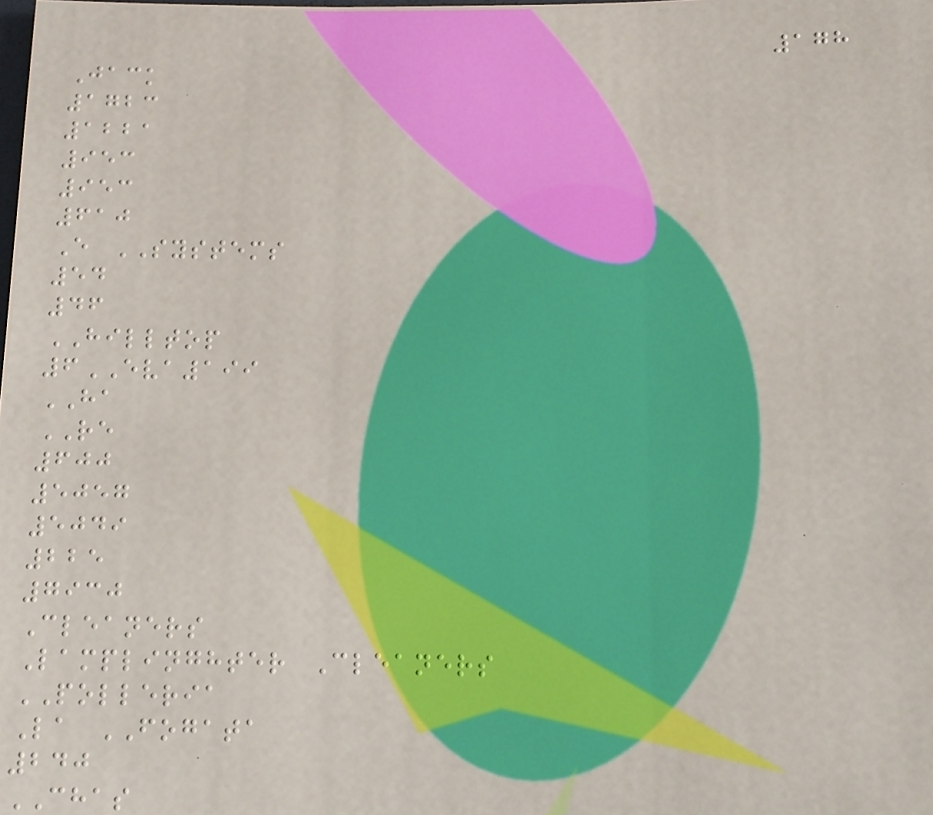178
Jack
1723
1221
953
953
610
E SYSTEMS
54
46
HILLTOP
6EVA199
HA
RE
600
5057
5049
225
7930
Cleaners
Lamplinghter Cleaners
POLLERIA
La FOGATA
240
CHAS
